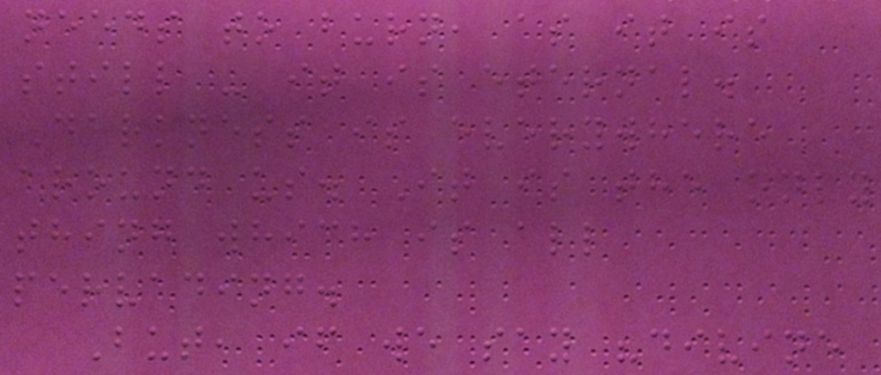needs to burn, as it is
still - it is eternal.
Darkness is everywhere
around us. It is the only
thing which is all
pervading.
But, if we say "divine
